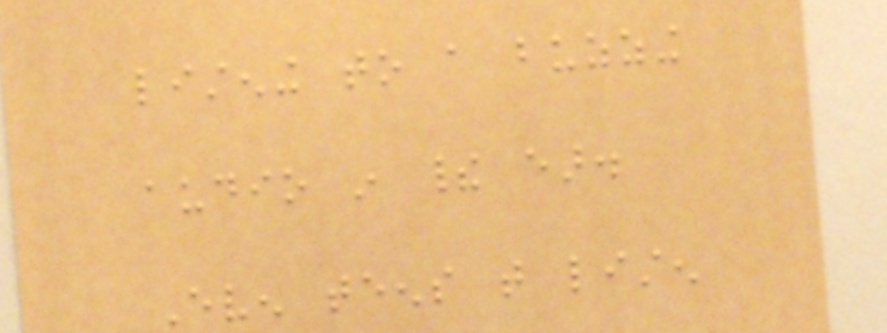listening to a buzzing
audio in their ear.
Even teens that listen
